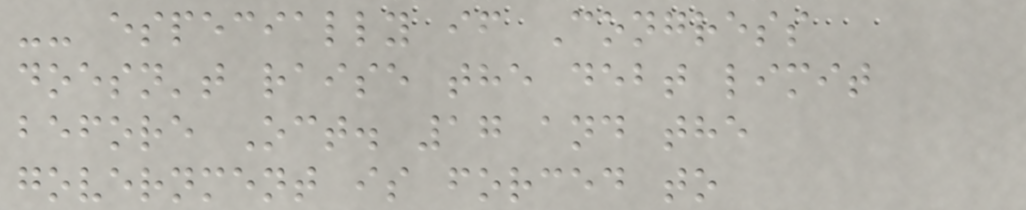-- especially if Congress
doesn't raise the debt limit
before Oct. 17 and the
government is forced to
